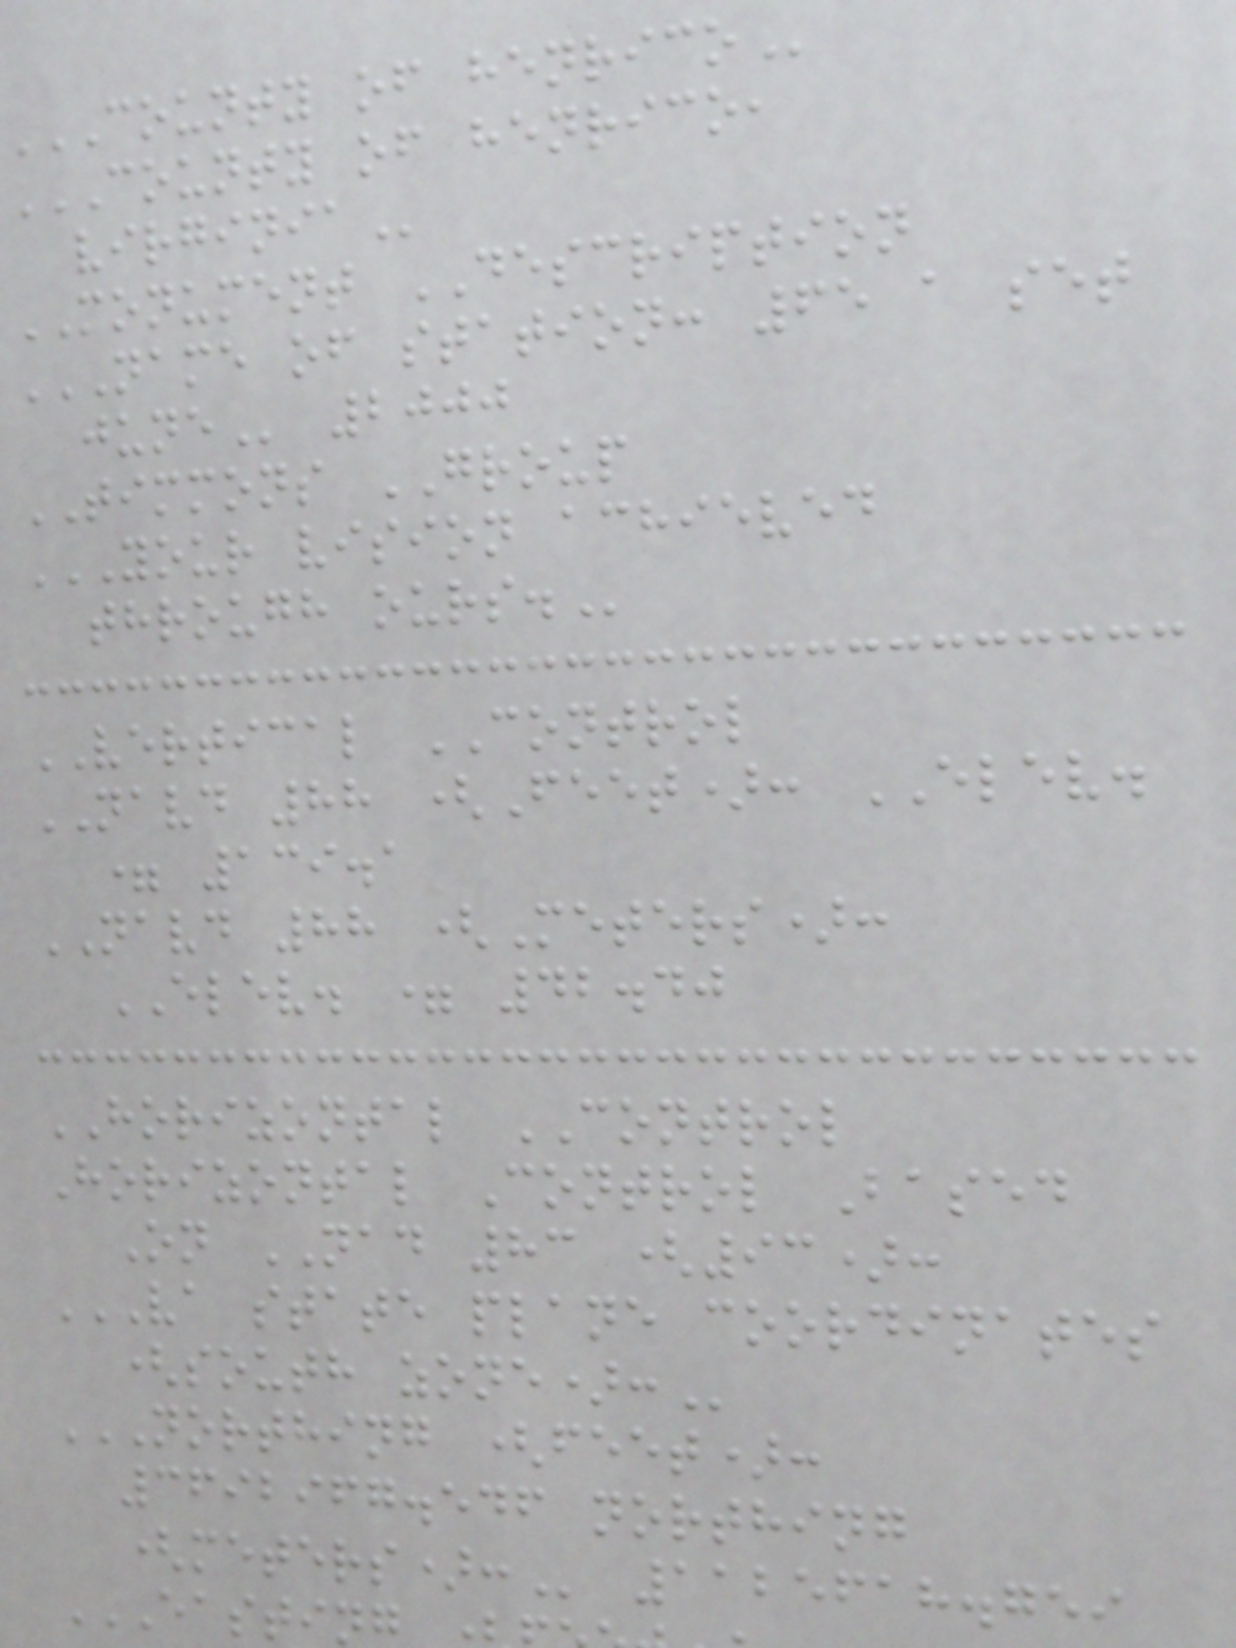COUNTY OF HENRICO
COUNTY OF HENRICO,
MONUMENT DESCRIPTION
NAME OF STATION: 65 A SET
2000
TIMMONS GROUP
YOUR VISION ACHIEVED
through
VERTICAL CONTROL
NAVD 88 (Feet): ELEV.
= 139.1
NAVD 88 (Meters):
ELEV. = 42.40
HORIZONTAL CONTROL
Horizontal Control Based
On NAD 83 (93):
VA STATE PLANE COORDINATES
(south
NORTHING (FEET):
3692967.546 northing
1125618.759
